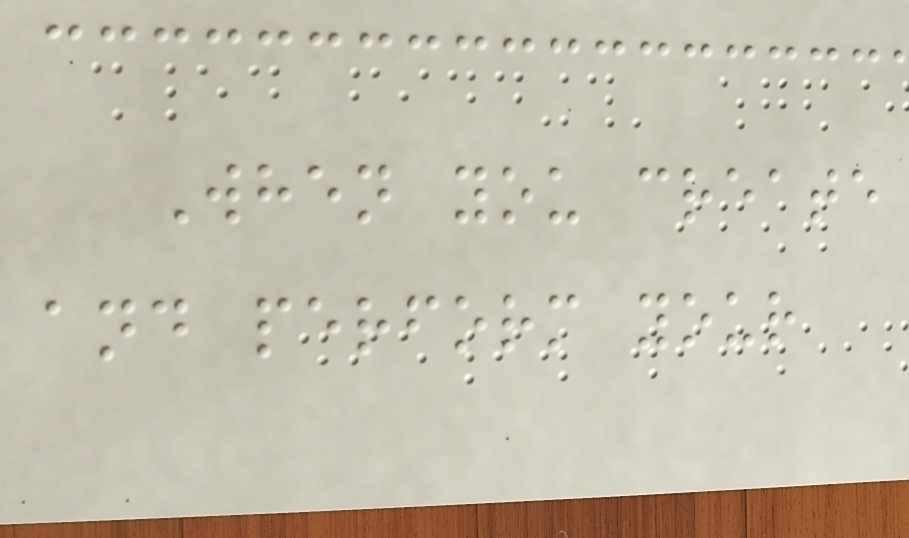When you create
and perform your
